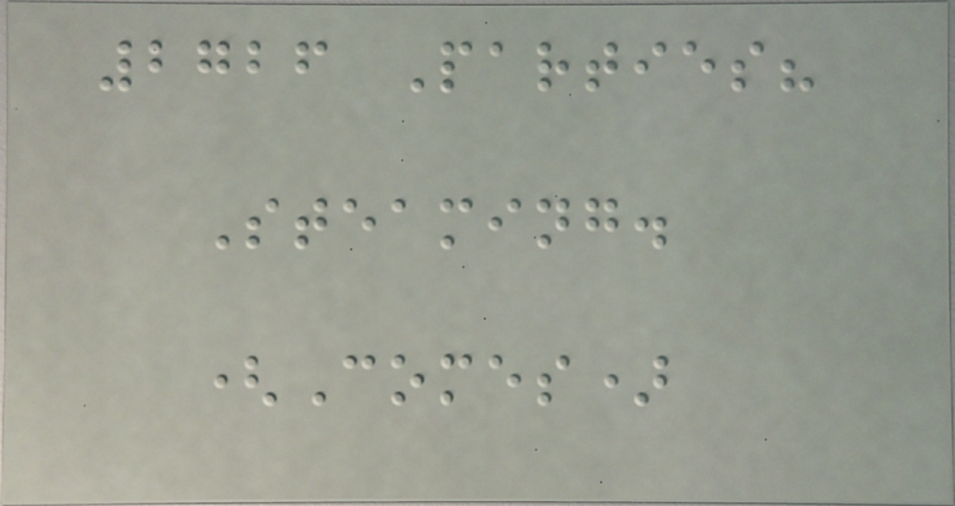2726 Parties?
Steaming.
(Comes)
